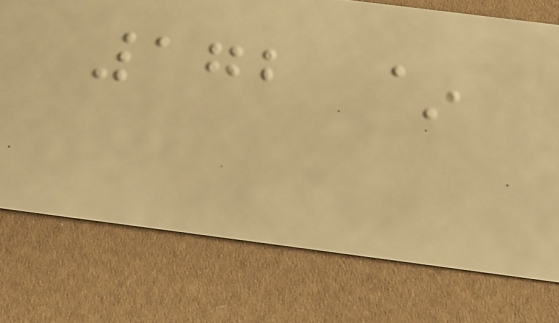172 ~
